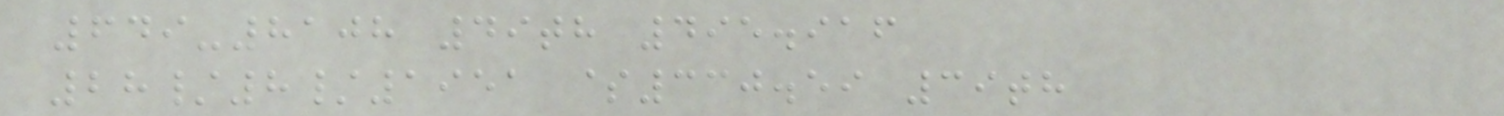649-8108 49th 495.916
28/8/1951 $330.59 39th
